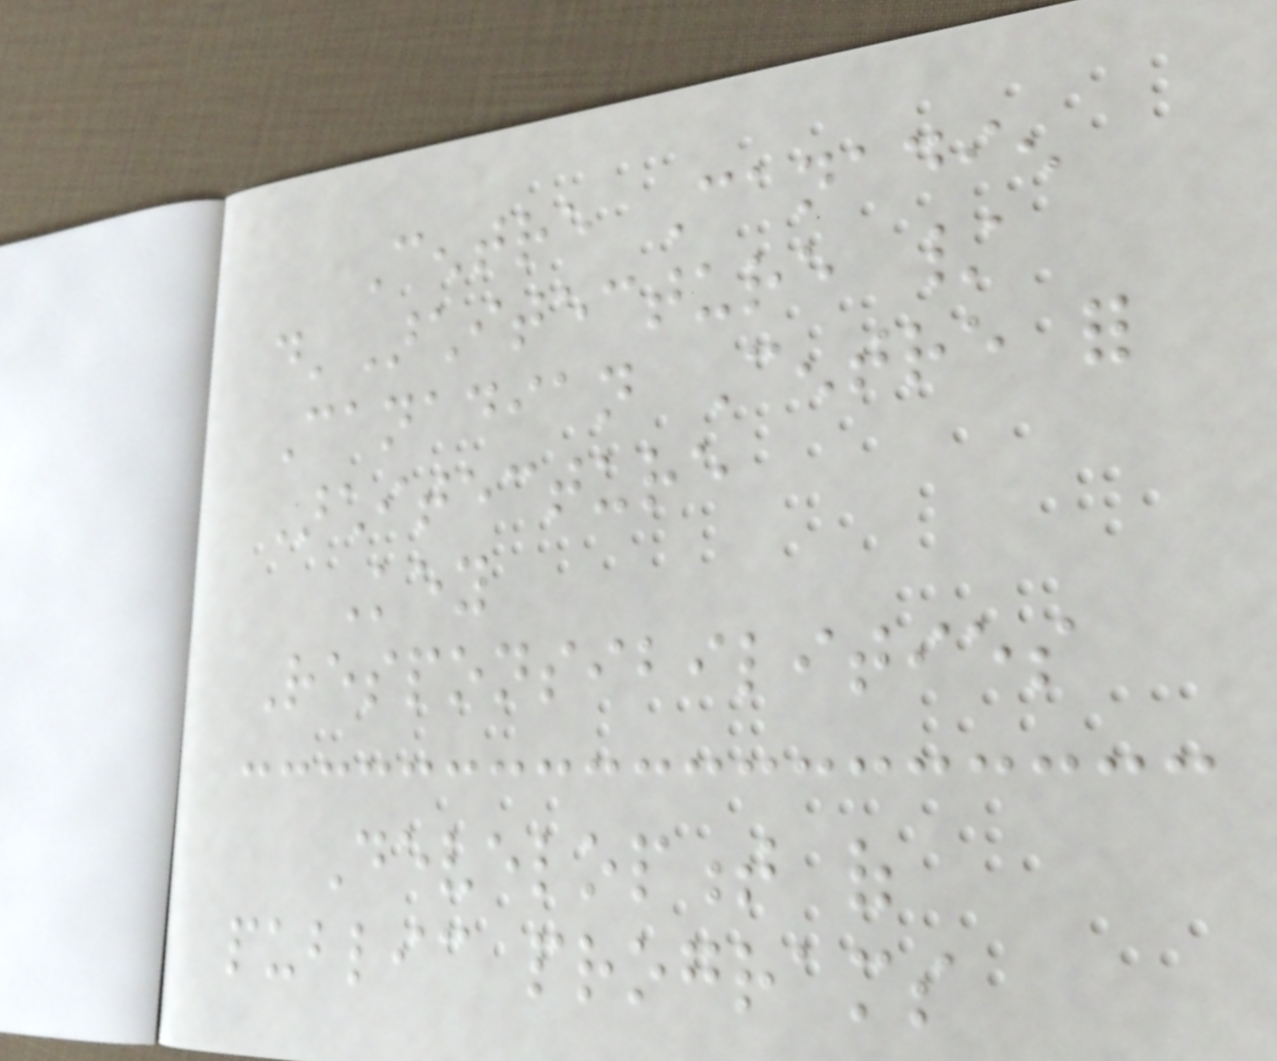Centre Canadien
d'Architecture /
Canadian Centre for
Architecture
Key
Responsibilities
Development of
public programs
